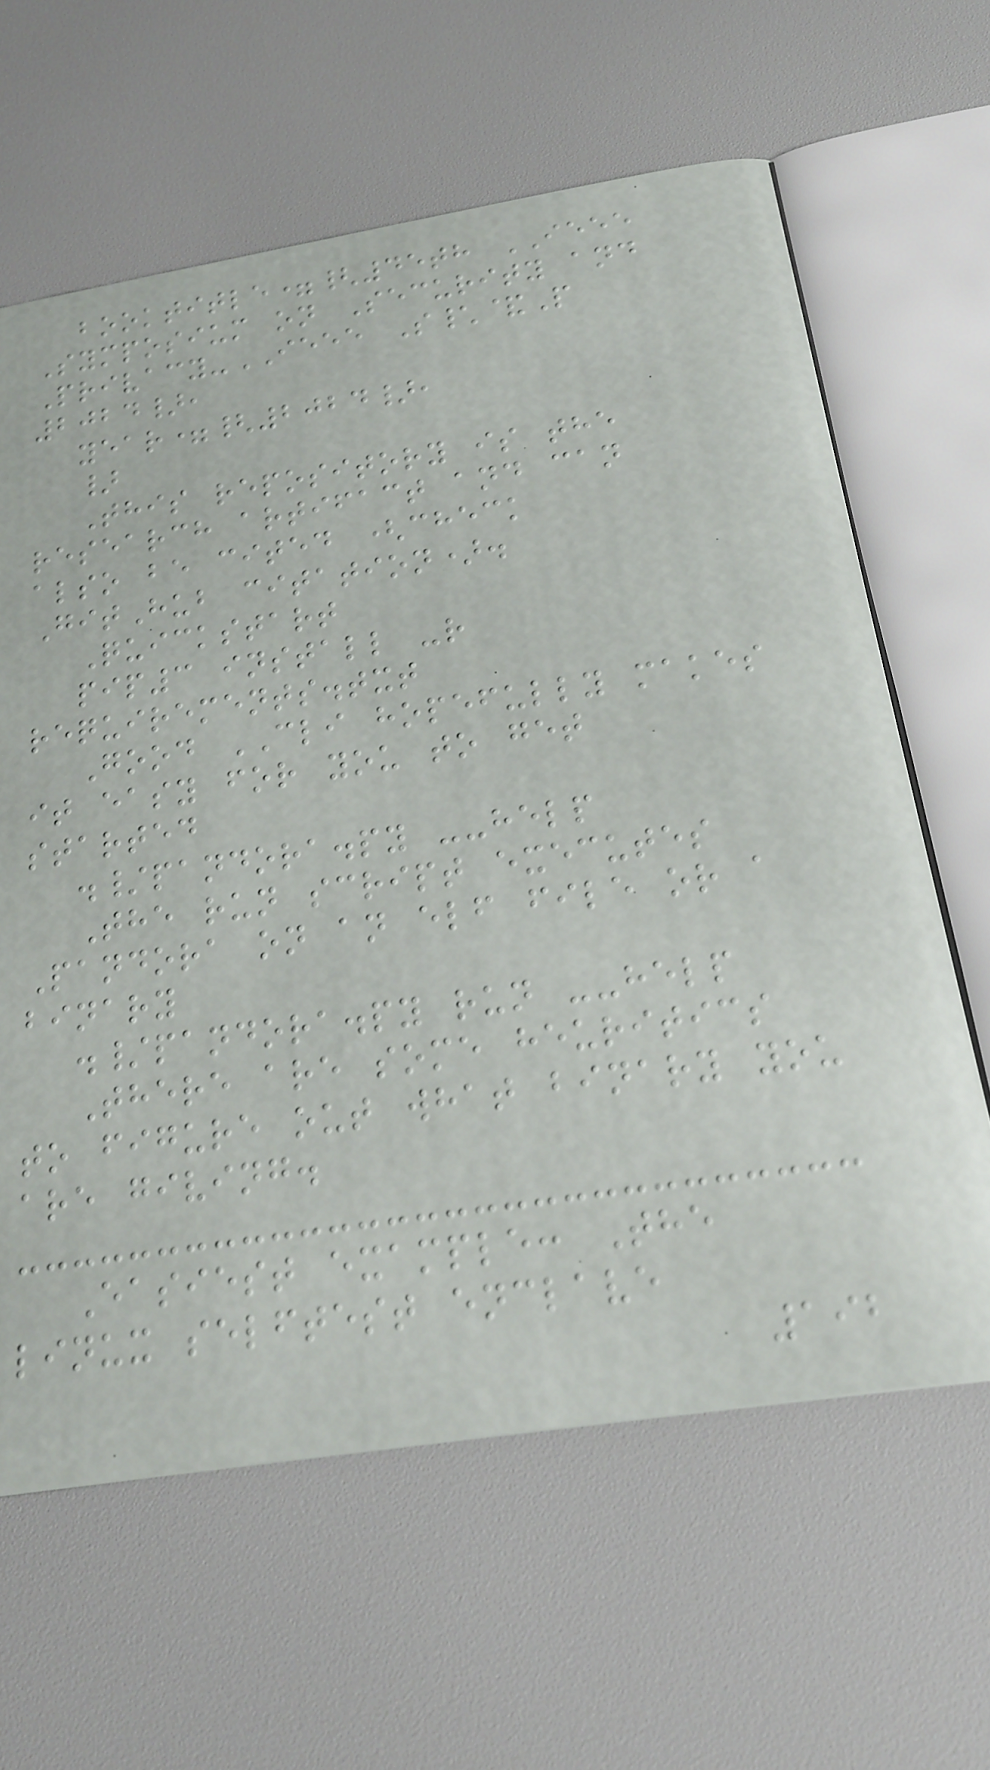booktitle={45th IEEE
Symposium on Security and
Privacy-IEEE S\&P
2024},
year={2024},
}
This repository is the
research artifact and can
also be cited (check
GitHub citation).
Quickstart
pip3 install -r
requirements.txt
Good CLI hopefully makes
it easy for you to get
started
./pandora.py --help
The run script executes
Pandora on an elf file or a
binary
./pandora.py run --help
There are some heuritics
to figure out what binary you
are giving.
Easiest example: The
linux selftest enclave
192
